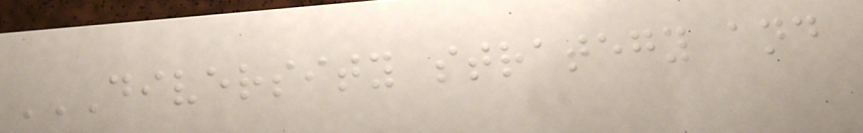DIVERSITY STRATEGY AND
